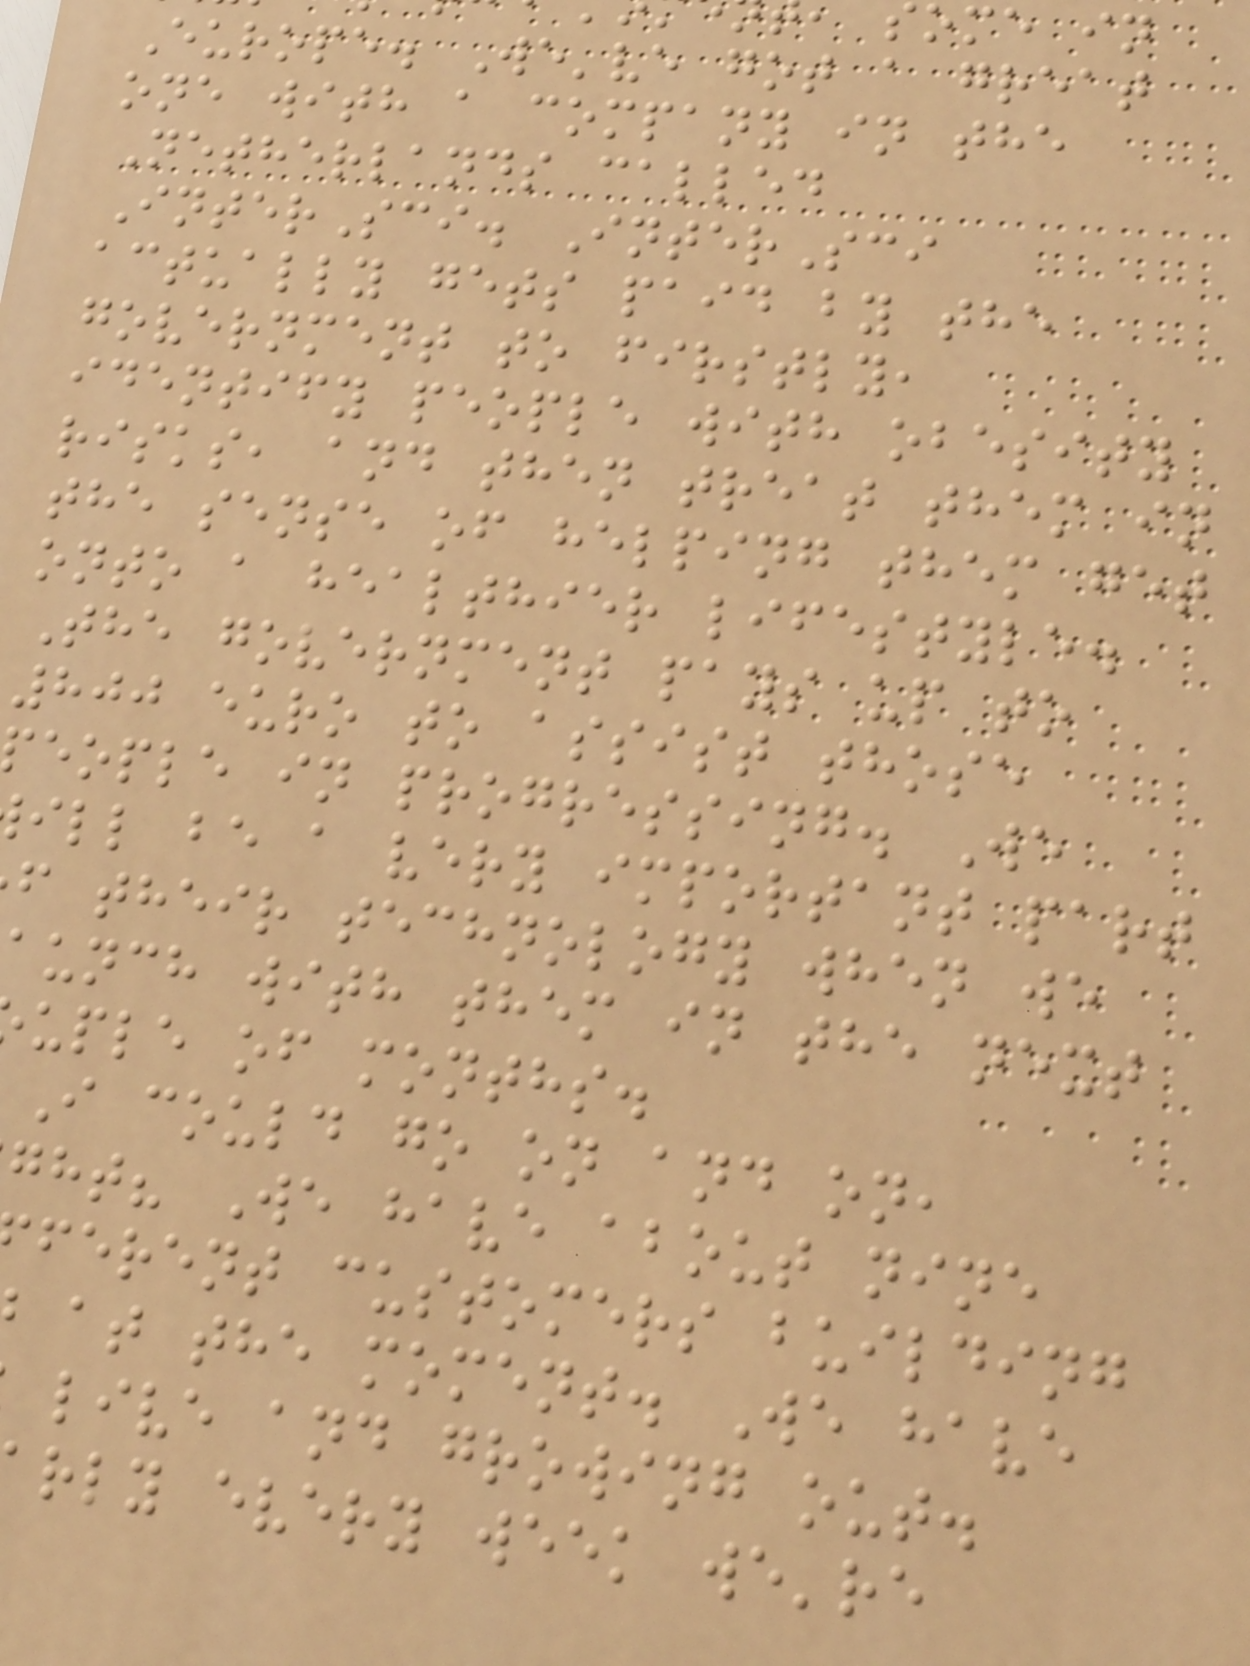Europe. We've got a great
one with a company in the
Netherlands called
InterSci. InterSci
actually gets paid by the
government to firstly,
identify people with obesity
risks, and then treat them in
the sense of helping them get
onto a healthier lifestyle.
The government pays up to
800 euro to assist those
eople in progressing. We
ill be a very important part
f their technology when we
aunch with them in the next
uple of months.
I could go on and on,
ght? We have about nine
ferent customers building
at the moment. We have
live and growing out.
rly every week we're
